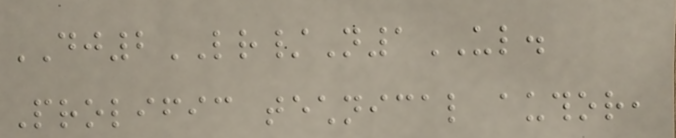DJ2LR/N1UL.
Prolific technical author,
